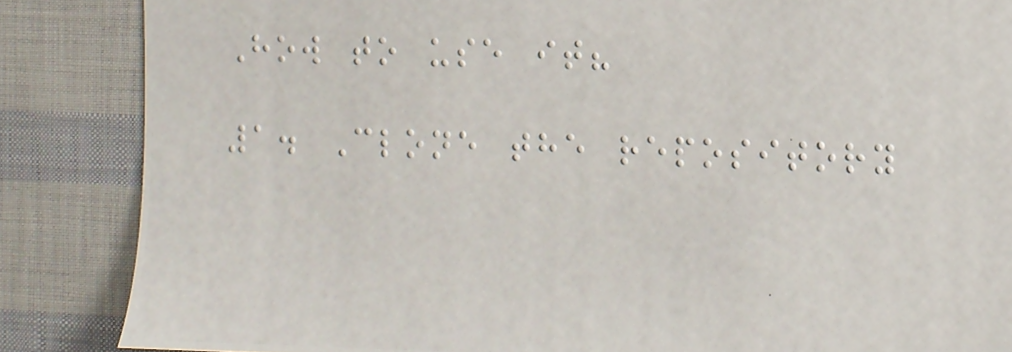How to use it?
1. Clone the repository
